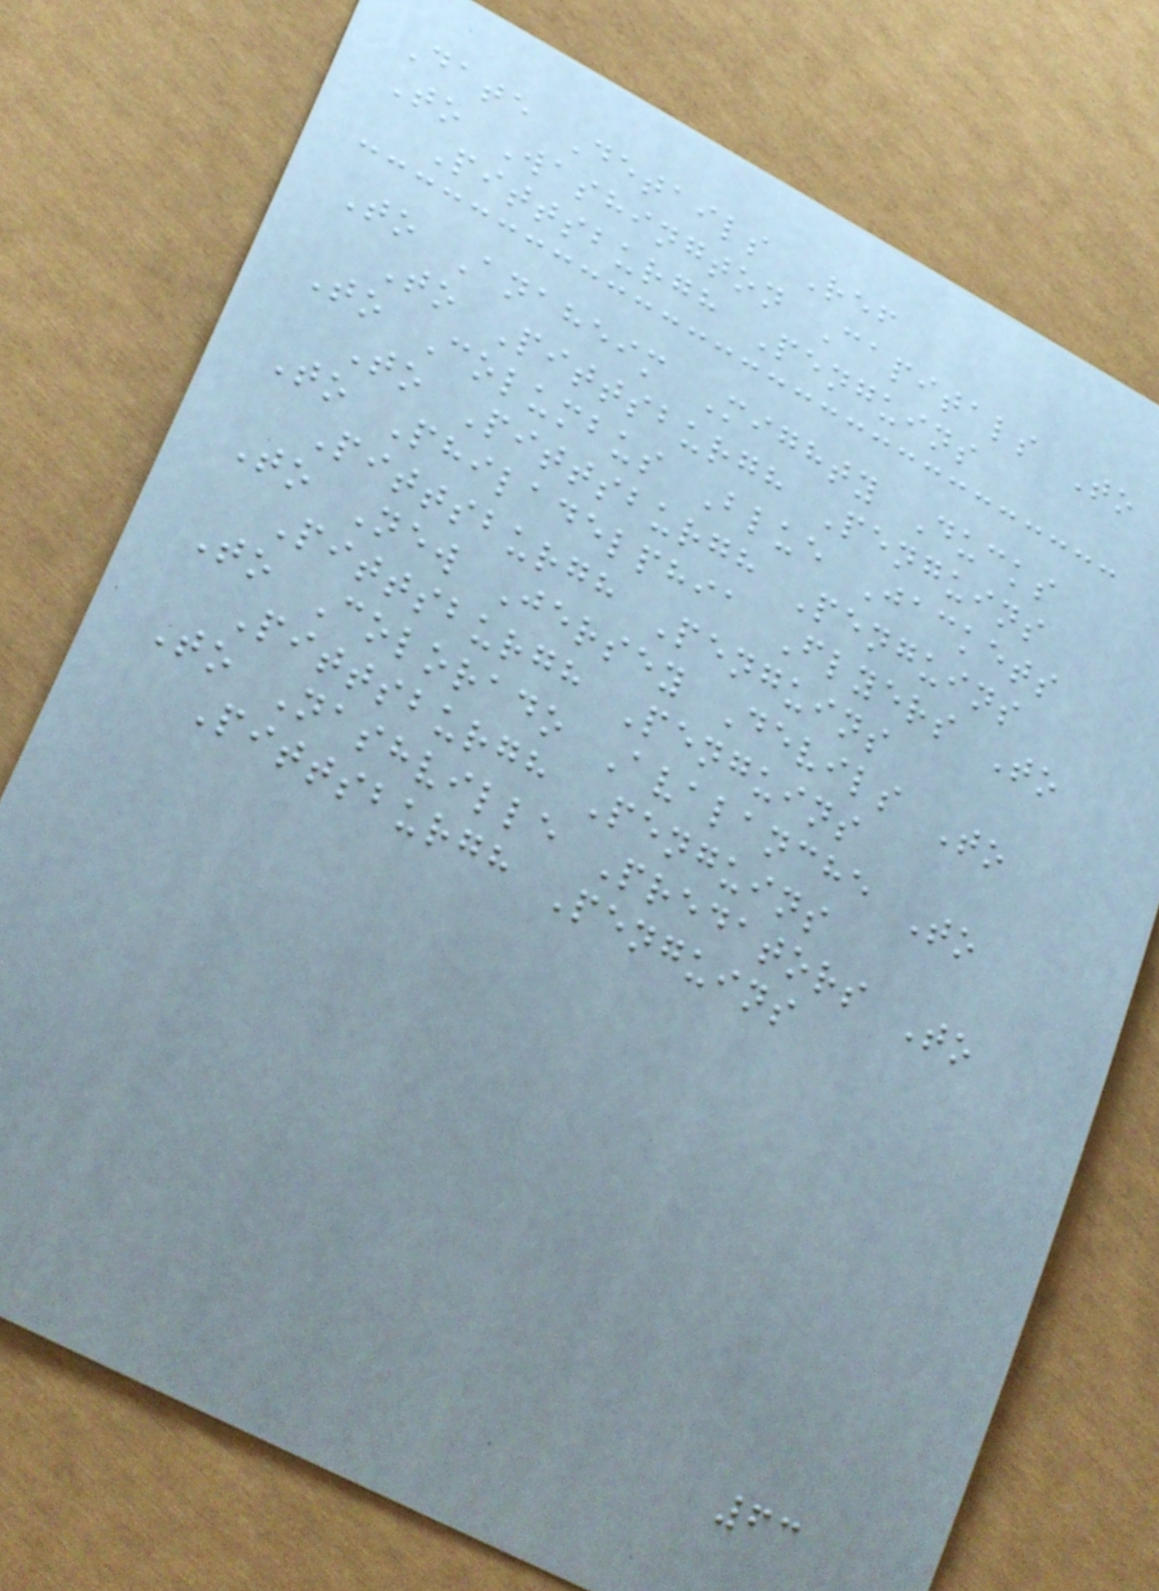Date Details Ref
To Washington Capitals To
Pittsburgh Penguins
To Anaheim Mighty Ducks
To Pittsburgh Penguins
To Columbus Blue Jackets
To Pittsburgh Penguins
To Philadelphia Flyers To
Pittsburgh Penguins
To New Jersey Devils To
Pittsburgh Penguins
To Colorado Avalanche To
Pittsburgh Penguins
To Nashville Predators To
Pittsburgh Penguins
63
